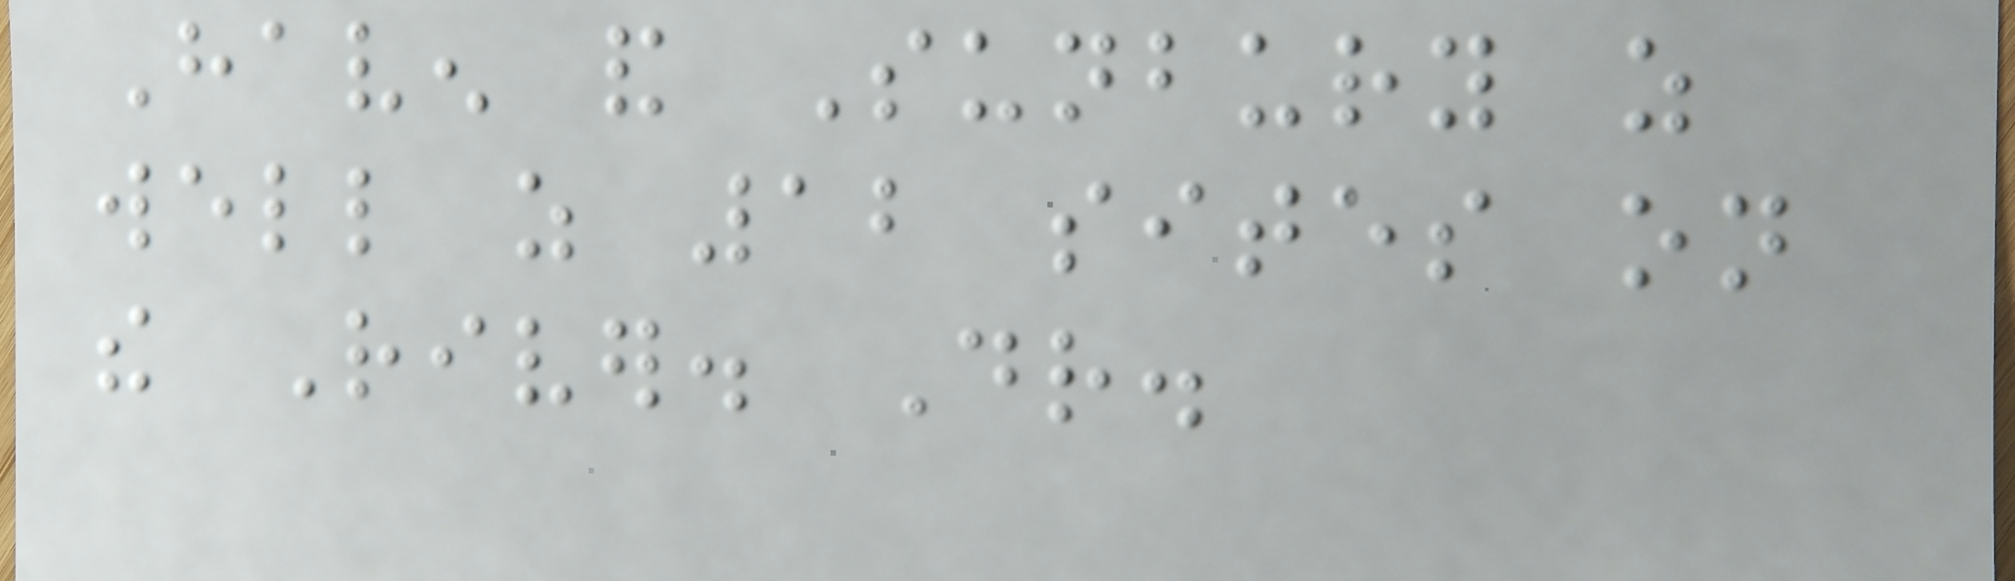Haven and Sunbury as
well as 12 sites on
the River. Dr.
